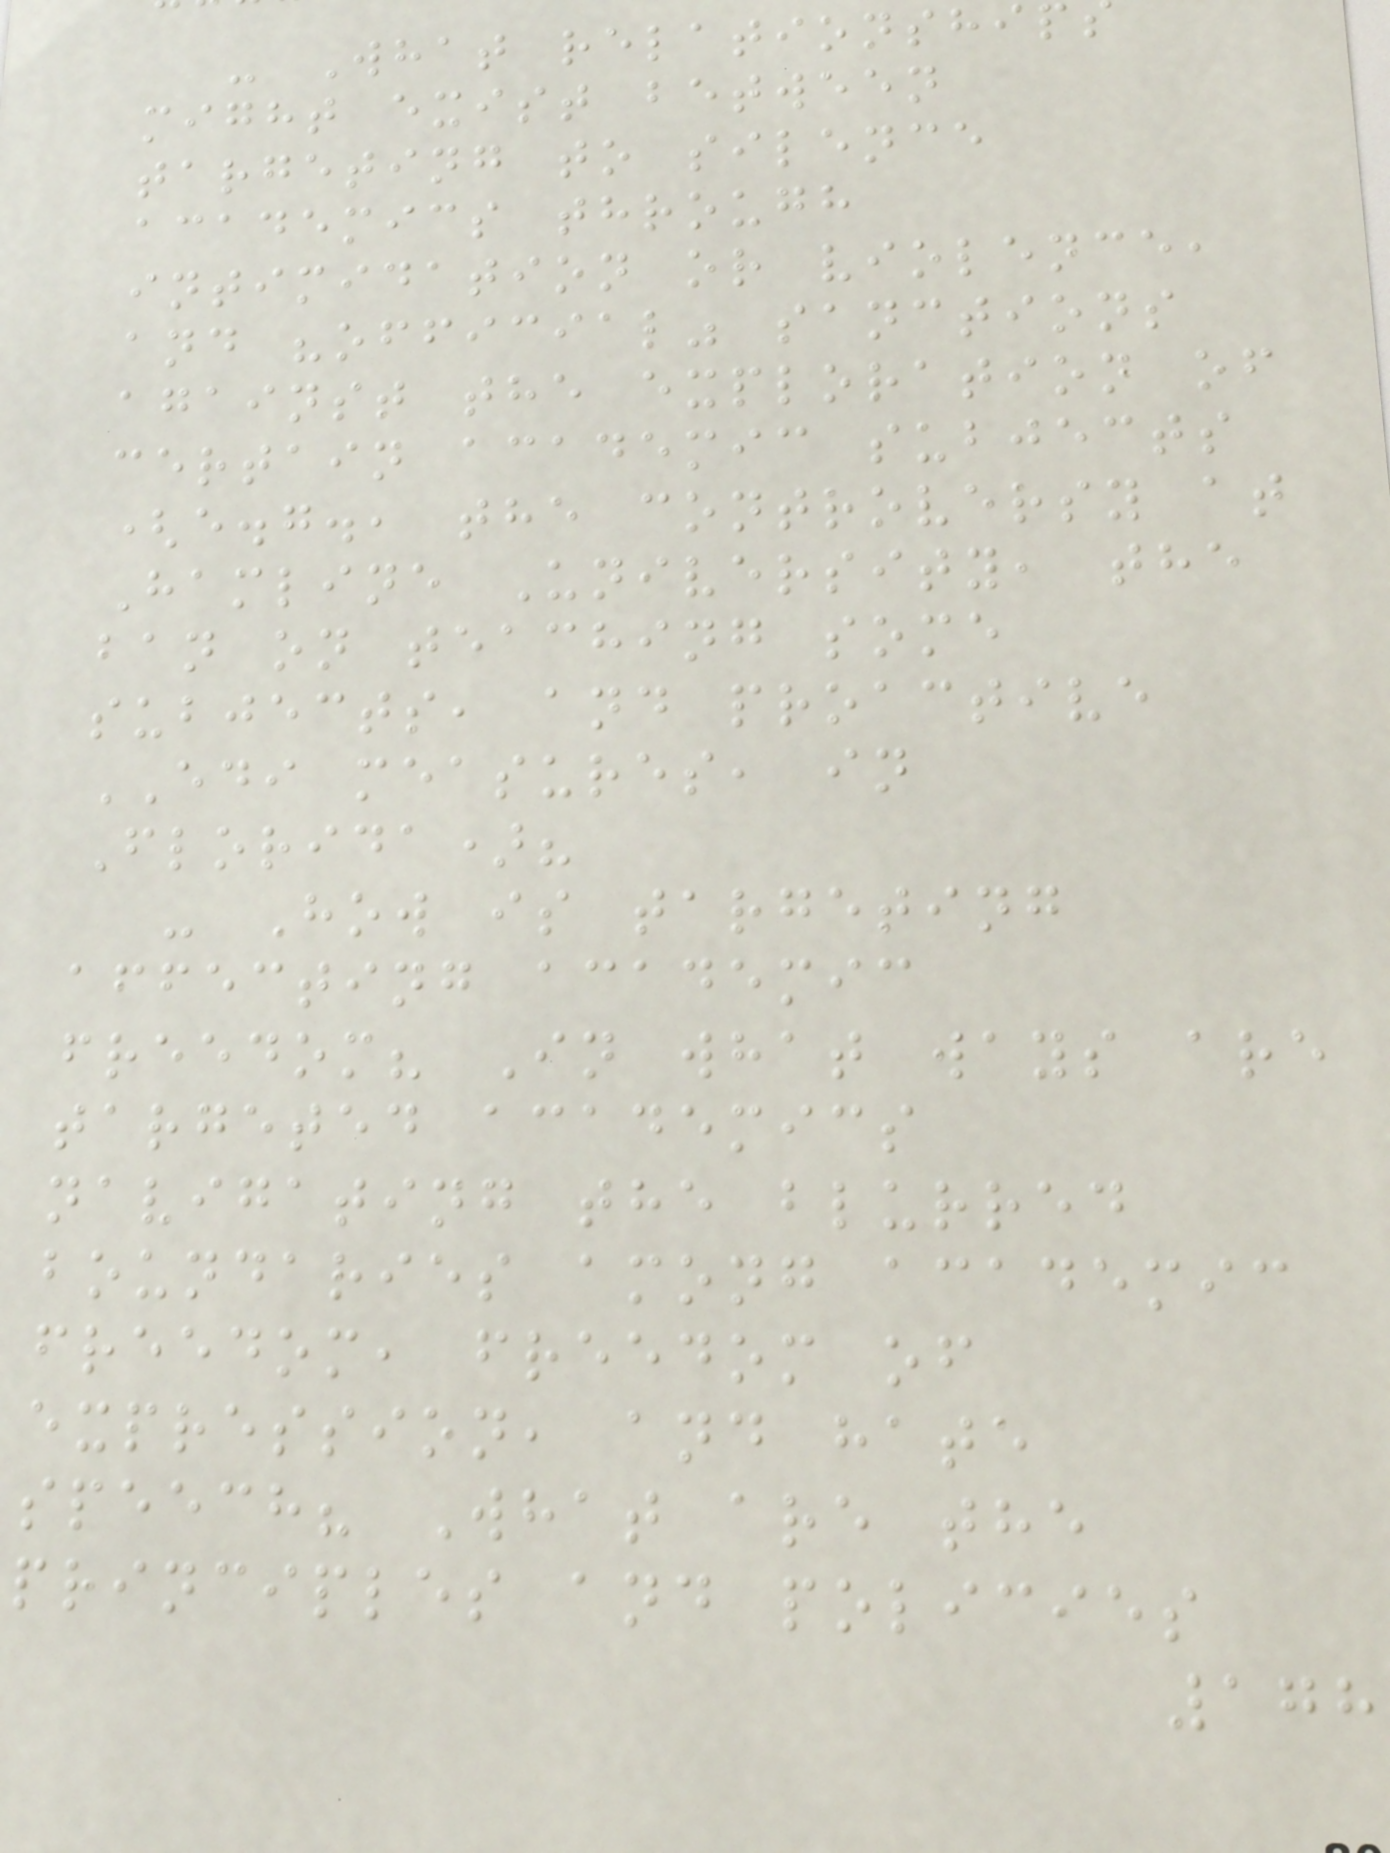- What relationshi
might exist between
targeting to silence
academics through
intimidation or violence,
and "official" sanctions
against the exploration of
certain academic subjects
(e.g., the controversy at
Hamline University, the
ban on teaching some
subjects, and proactive
EDI measures, in
Florida)?
- How is targeting
affecting academic
freedom? In what ways are
targeted academics
navigating the blurred
boundaries among academic
freedom, freedom of
expression, and hate
speech? What are the
principles and policies
178
